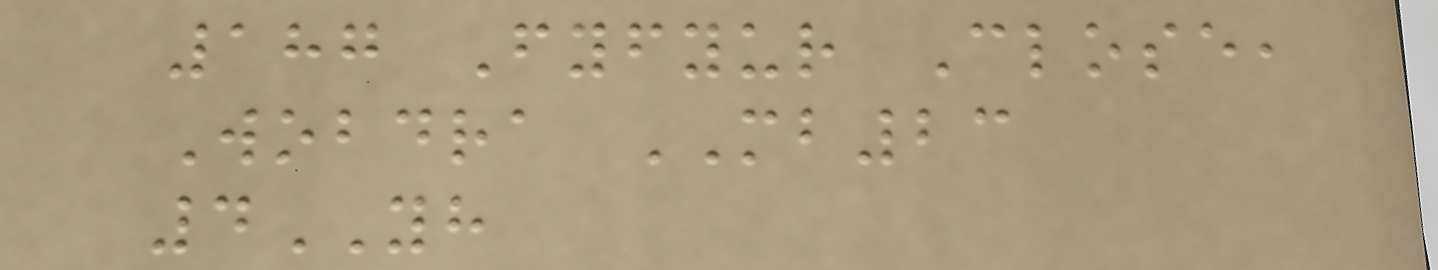187 Fyfyur Close,
Wobdra MB23
4YH
